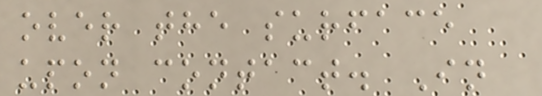over the surface
upon contact. In
